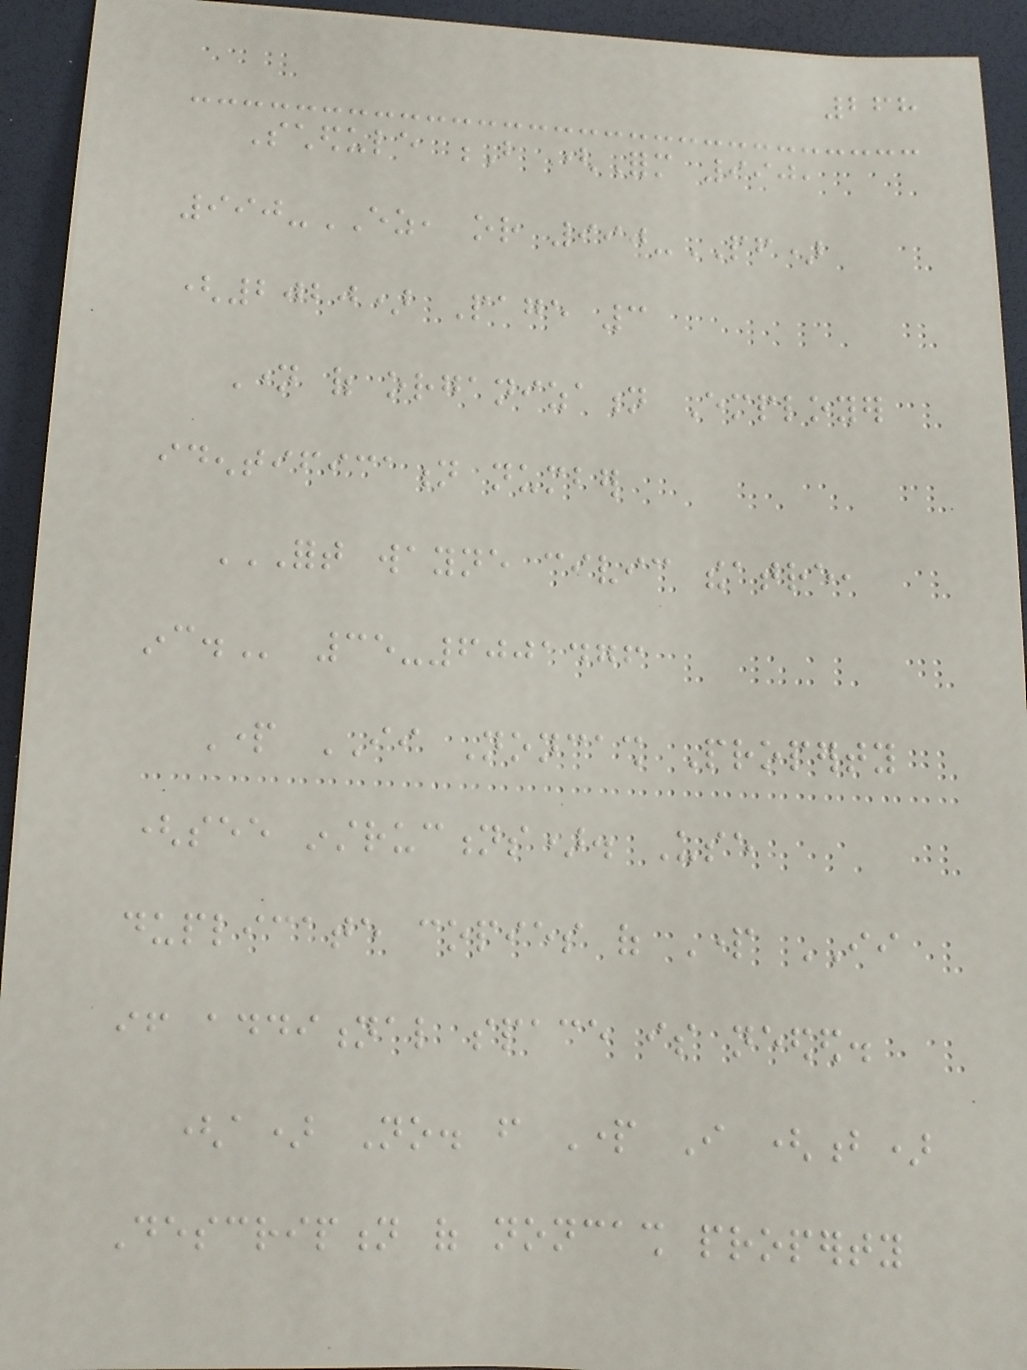268
Schedule B (Form 990,
990-EZ, or 990-PF)
(2020) Page 3
Name of organization Employer
identification number
FORT WAYNE CIVIC THEATRE,
INC. 35-6001476
Part II Noncash Property
(see instructions). Use
duplicate copies of Part II
if additional space is needed.
(a) No. from Part I (b)
Description of noncash property
